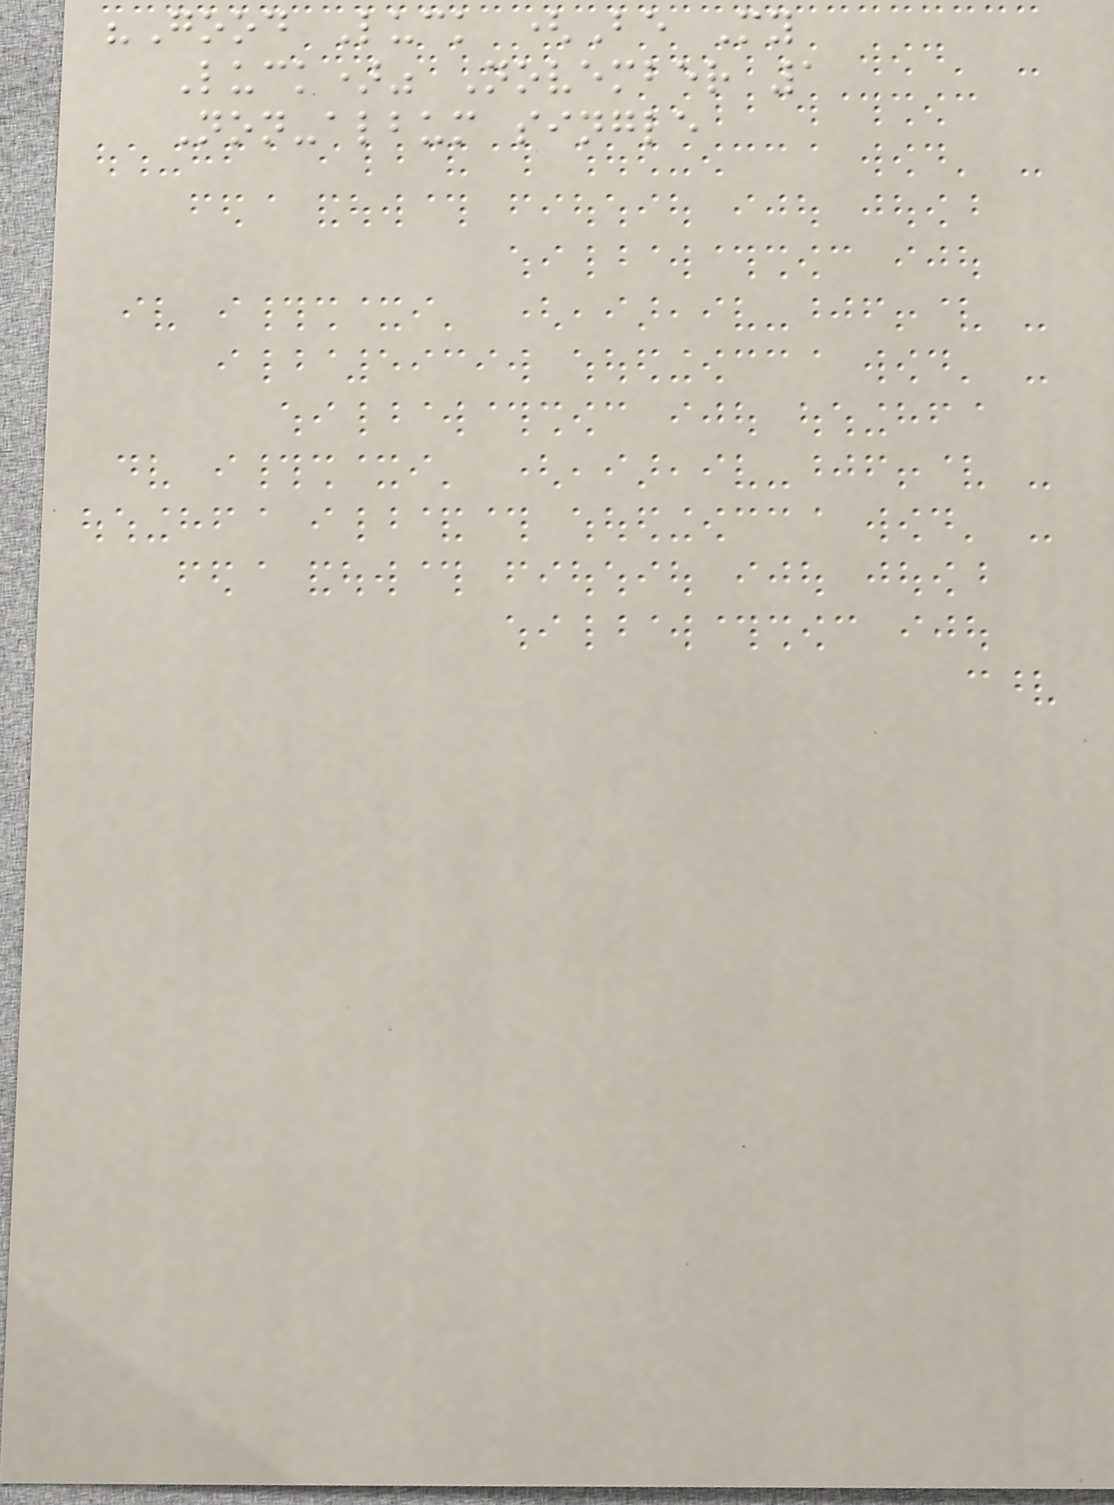"Good Luck (Be My
Luck)" November 1
Non-album single
